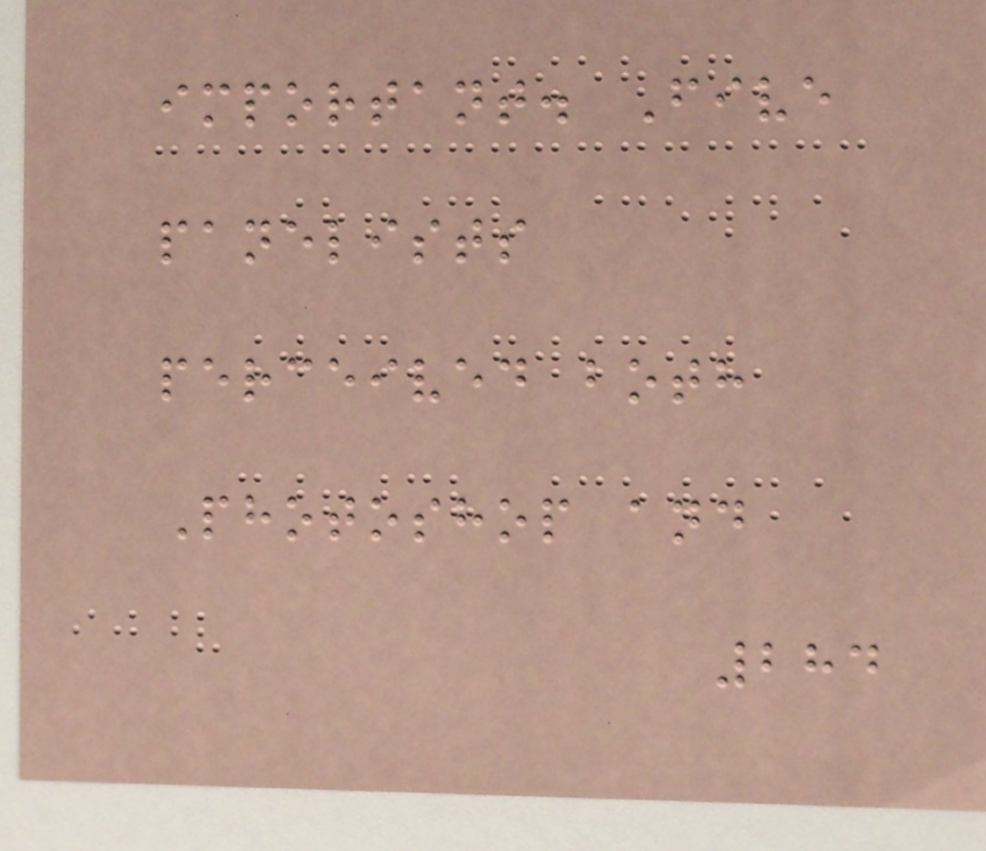important. Five
panelists
perceived both
Photoshop and
284
